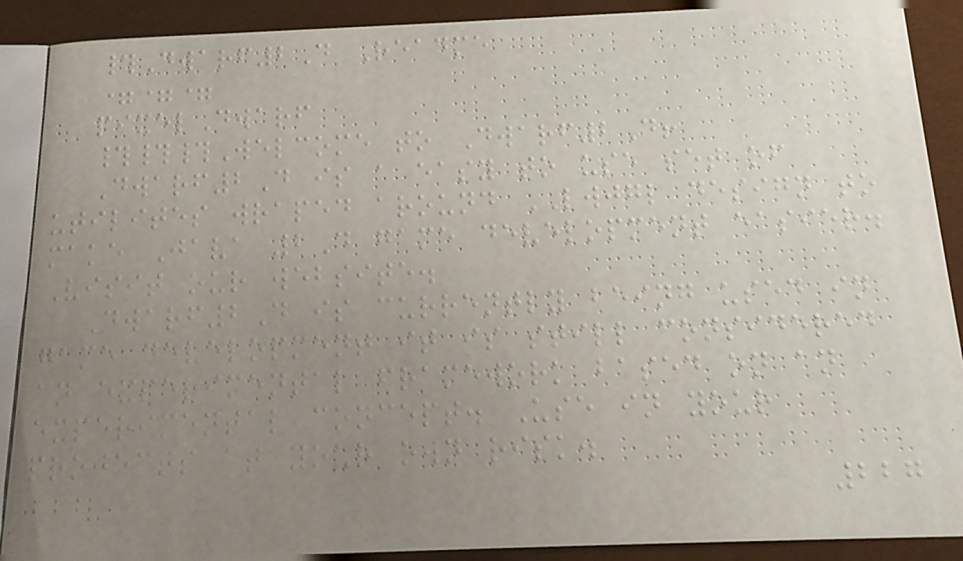#Dwarf2D Readme
===
pixelDwarf
###Welcome to Dwarf2D!
Dwarf2D is a easy to use set of
utilites wraped around LWJGL design to
make Java 2D game development easier.
Visit our website.
Dwarf2D is currently being used in
game development it is still considered
an experimental framework based on an
experimental concept. Use in your
projects at your own risk.
227
